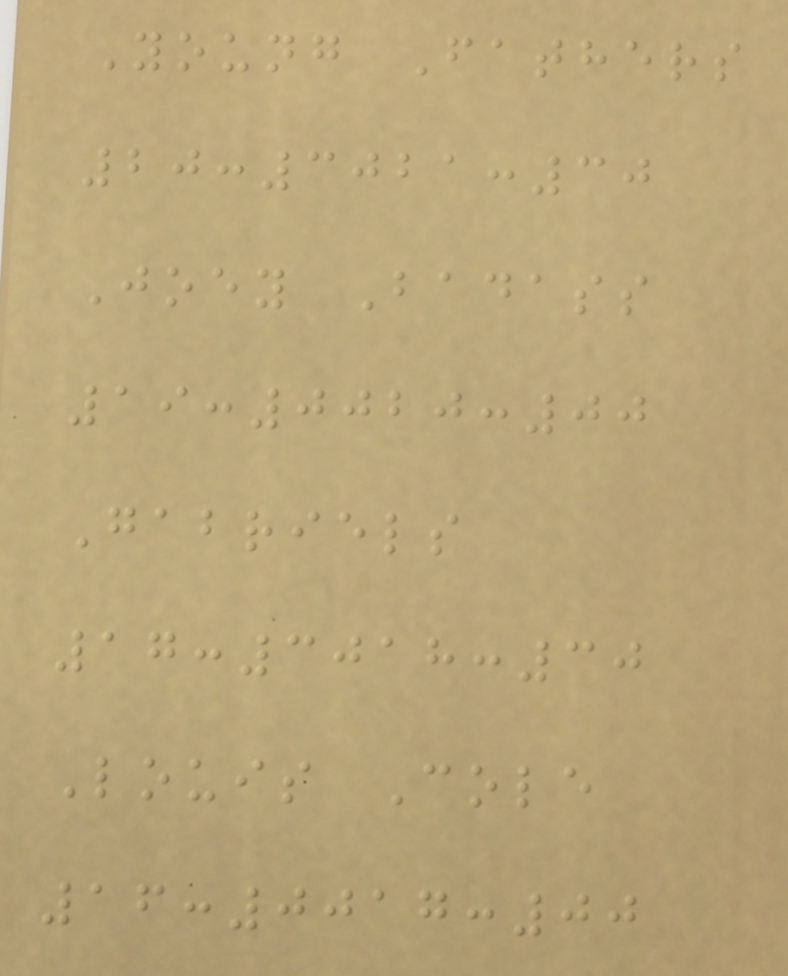Young Fathers
20:3021:30
Joey Badass
19:0020:00
Gabriels
17:3018:30
Louis Cole
16:0017:00
